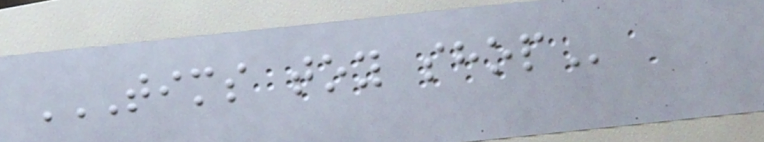TIMS TOY SHOP
